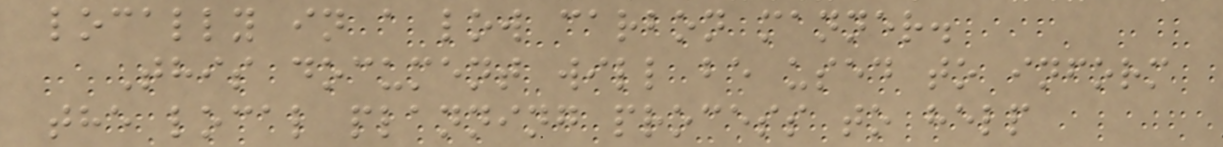locally in a low carbon manner.
This document will be used to inform
the local planning process to help
